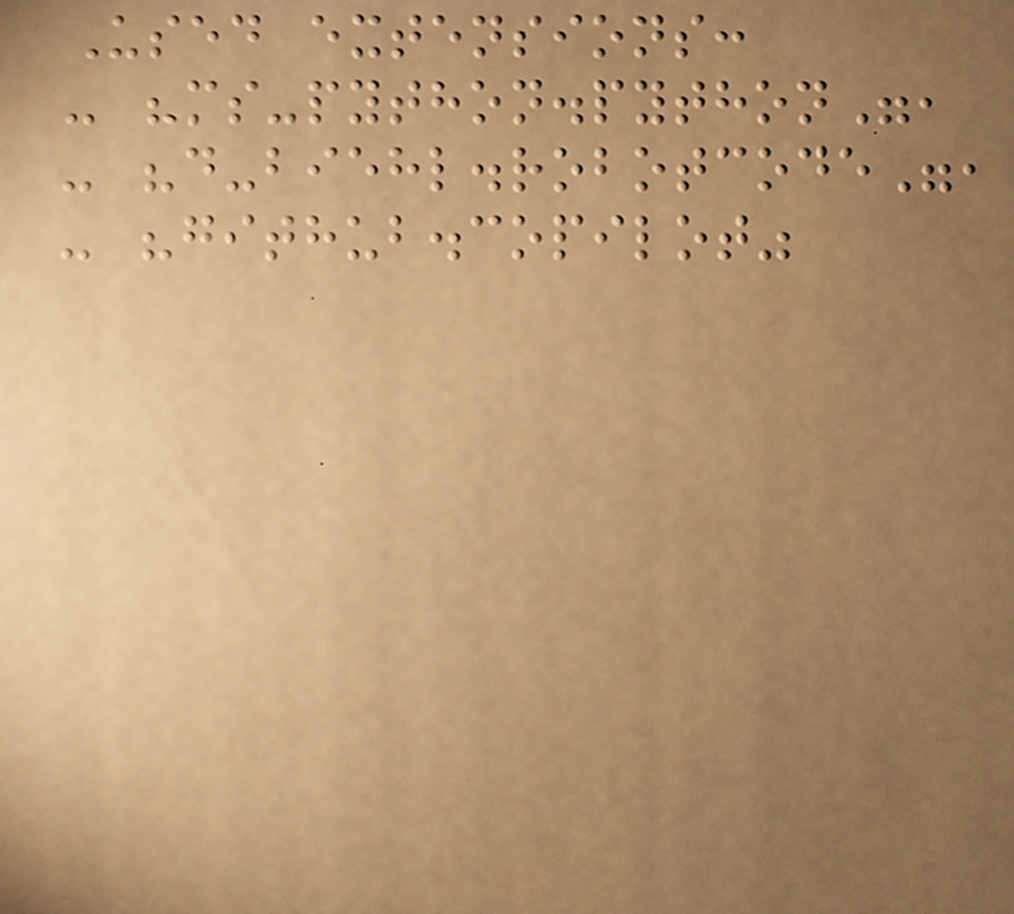Used extensions:
- "ms-python.python",
- "d-biehl.robotcode",
- "github.copilot"
